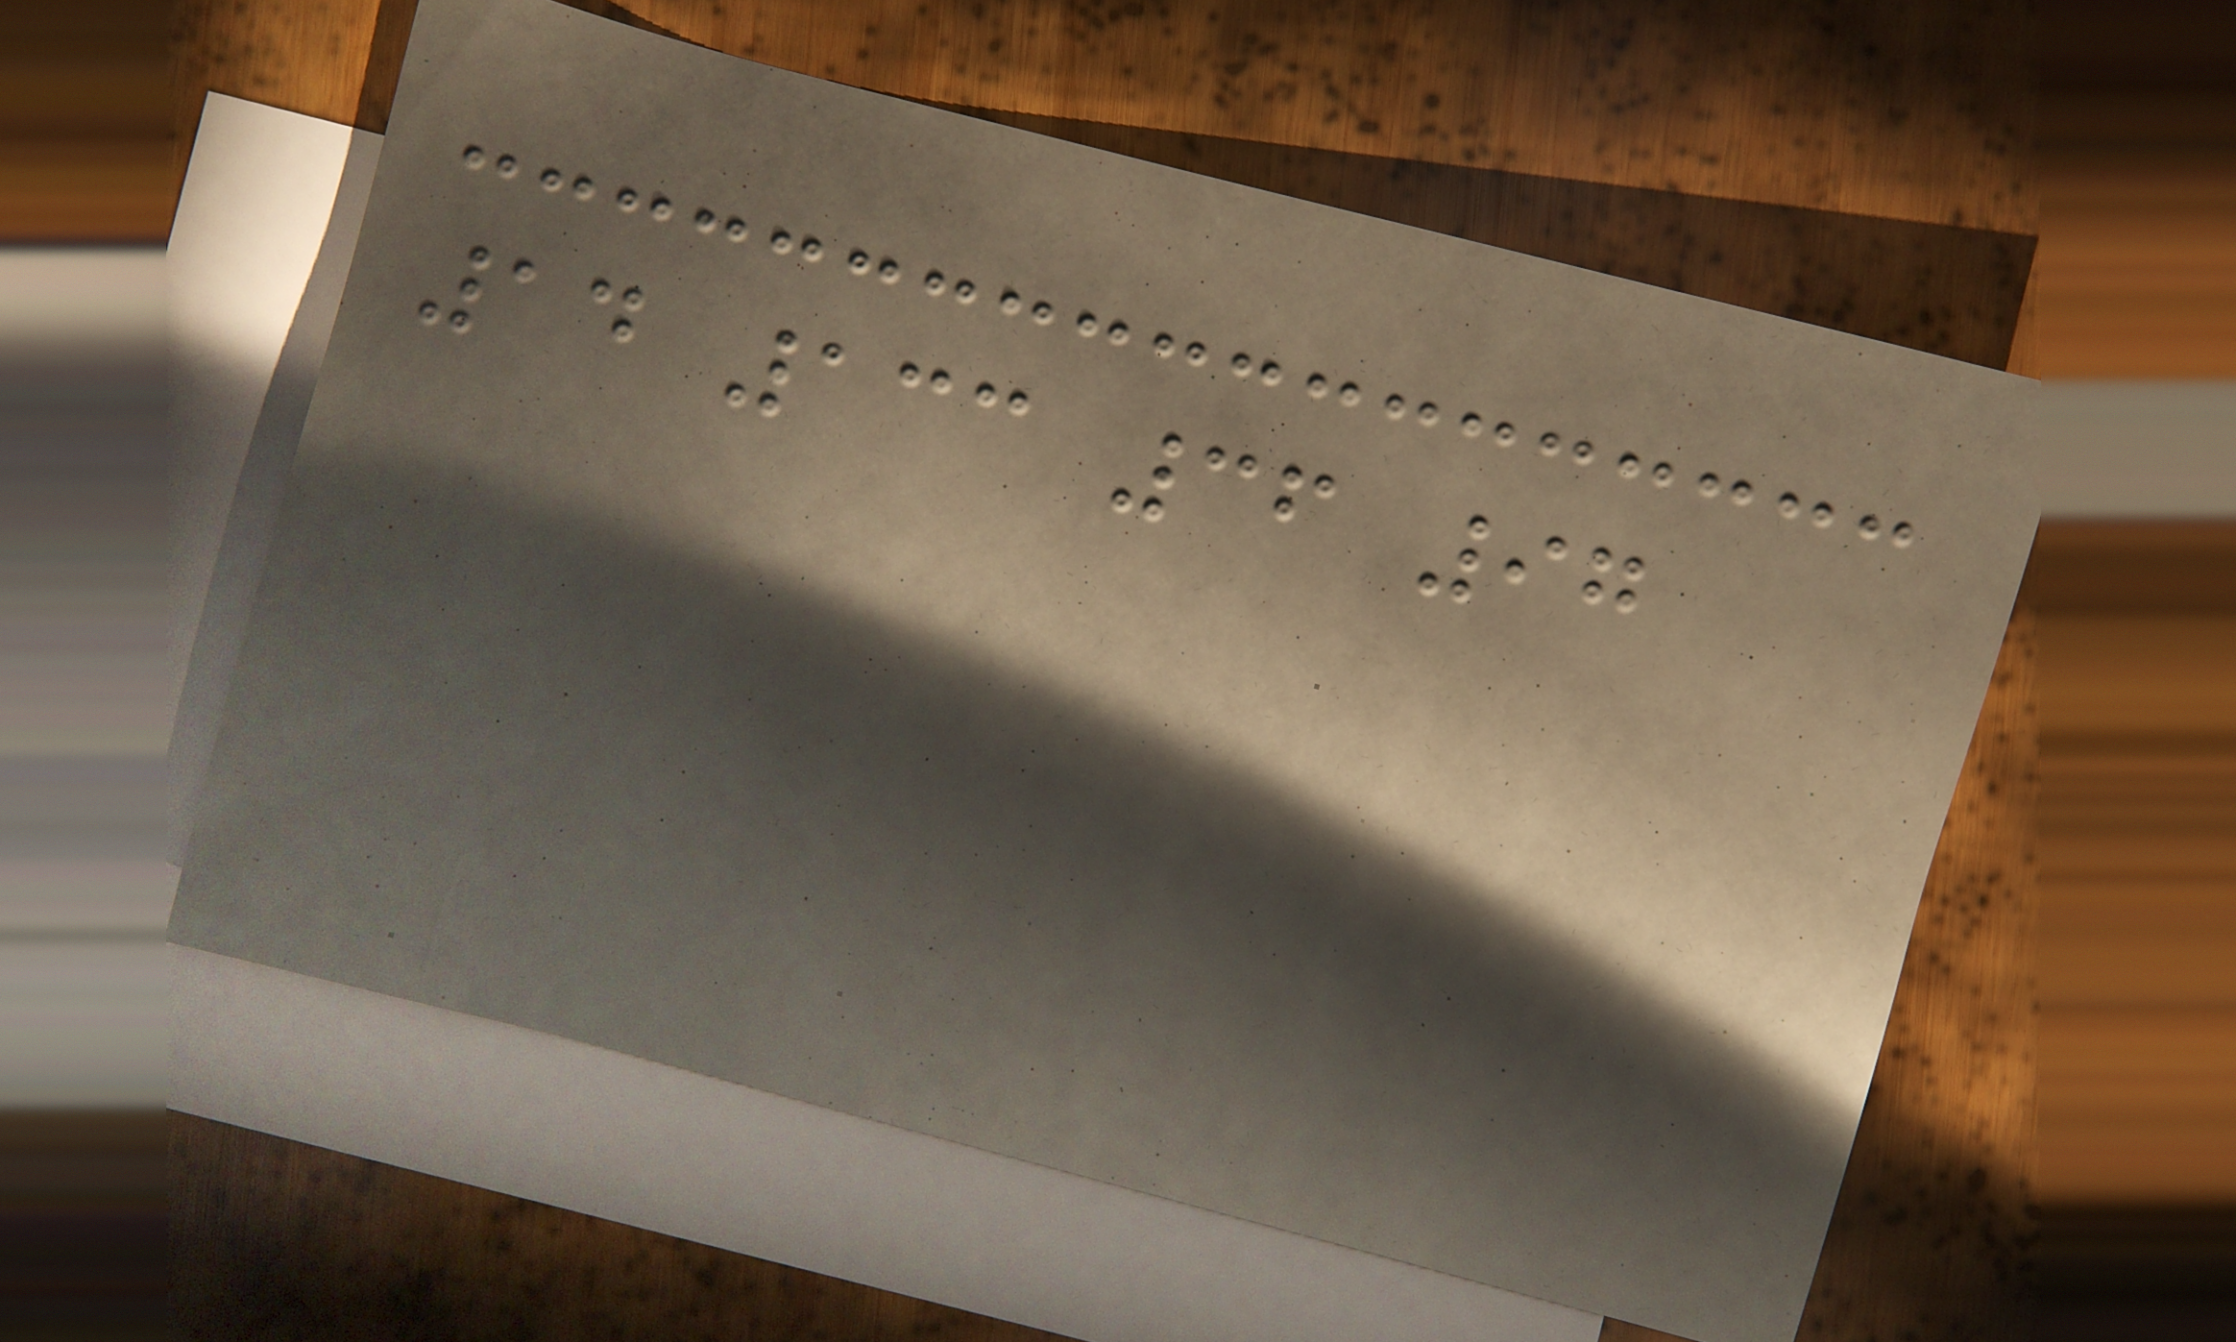14 133 36 97
